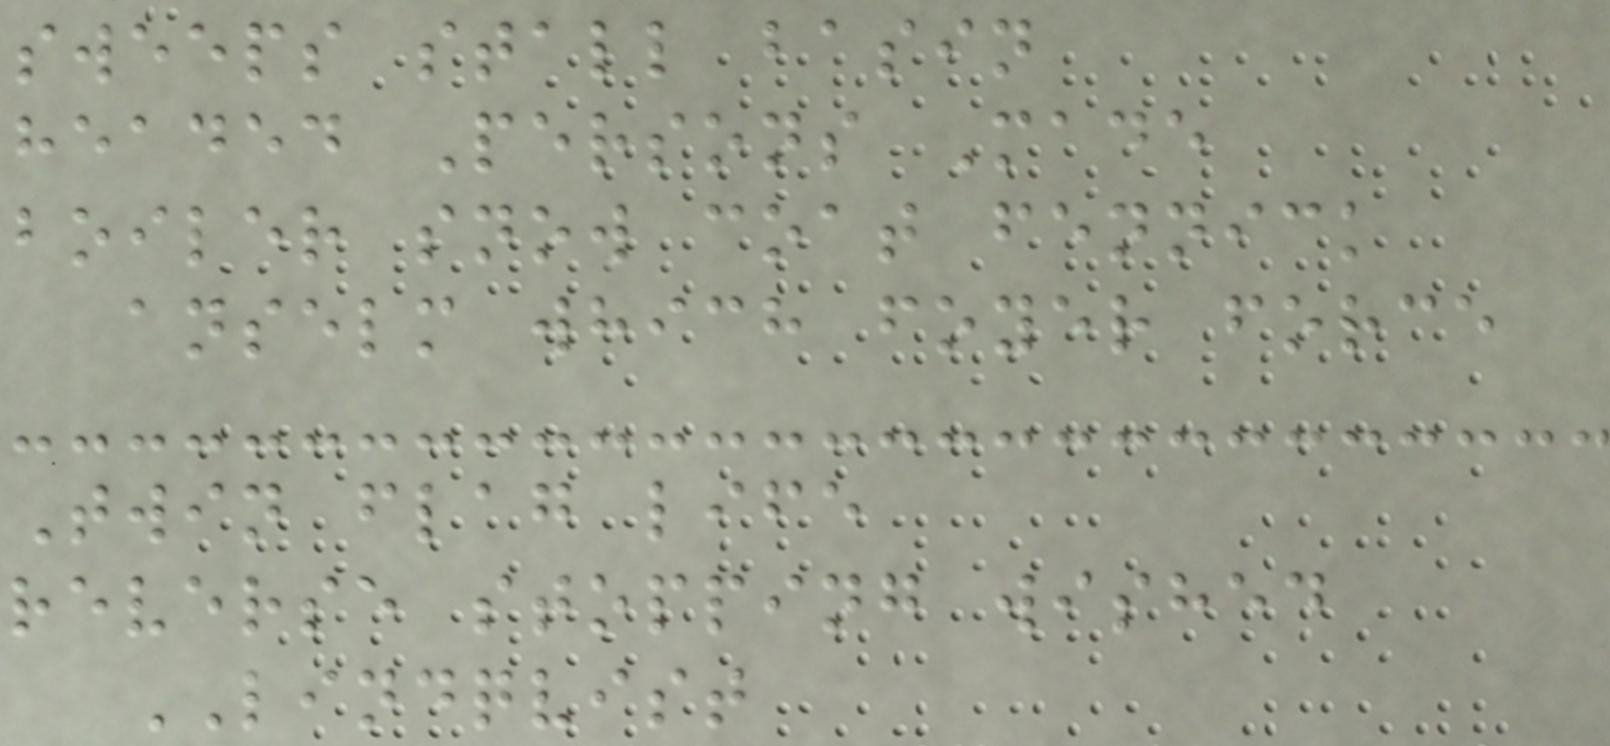sweeps stall basin
headed Persons Made
boiler snow coat fennick
anselm which foyer force
Twin flag life
reverse stopping wished
LINDQVIST
